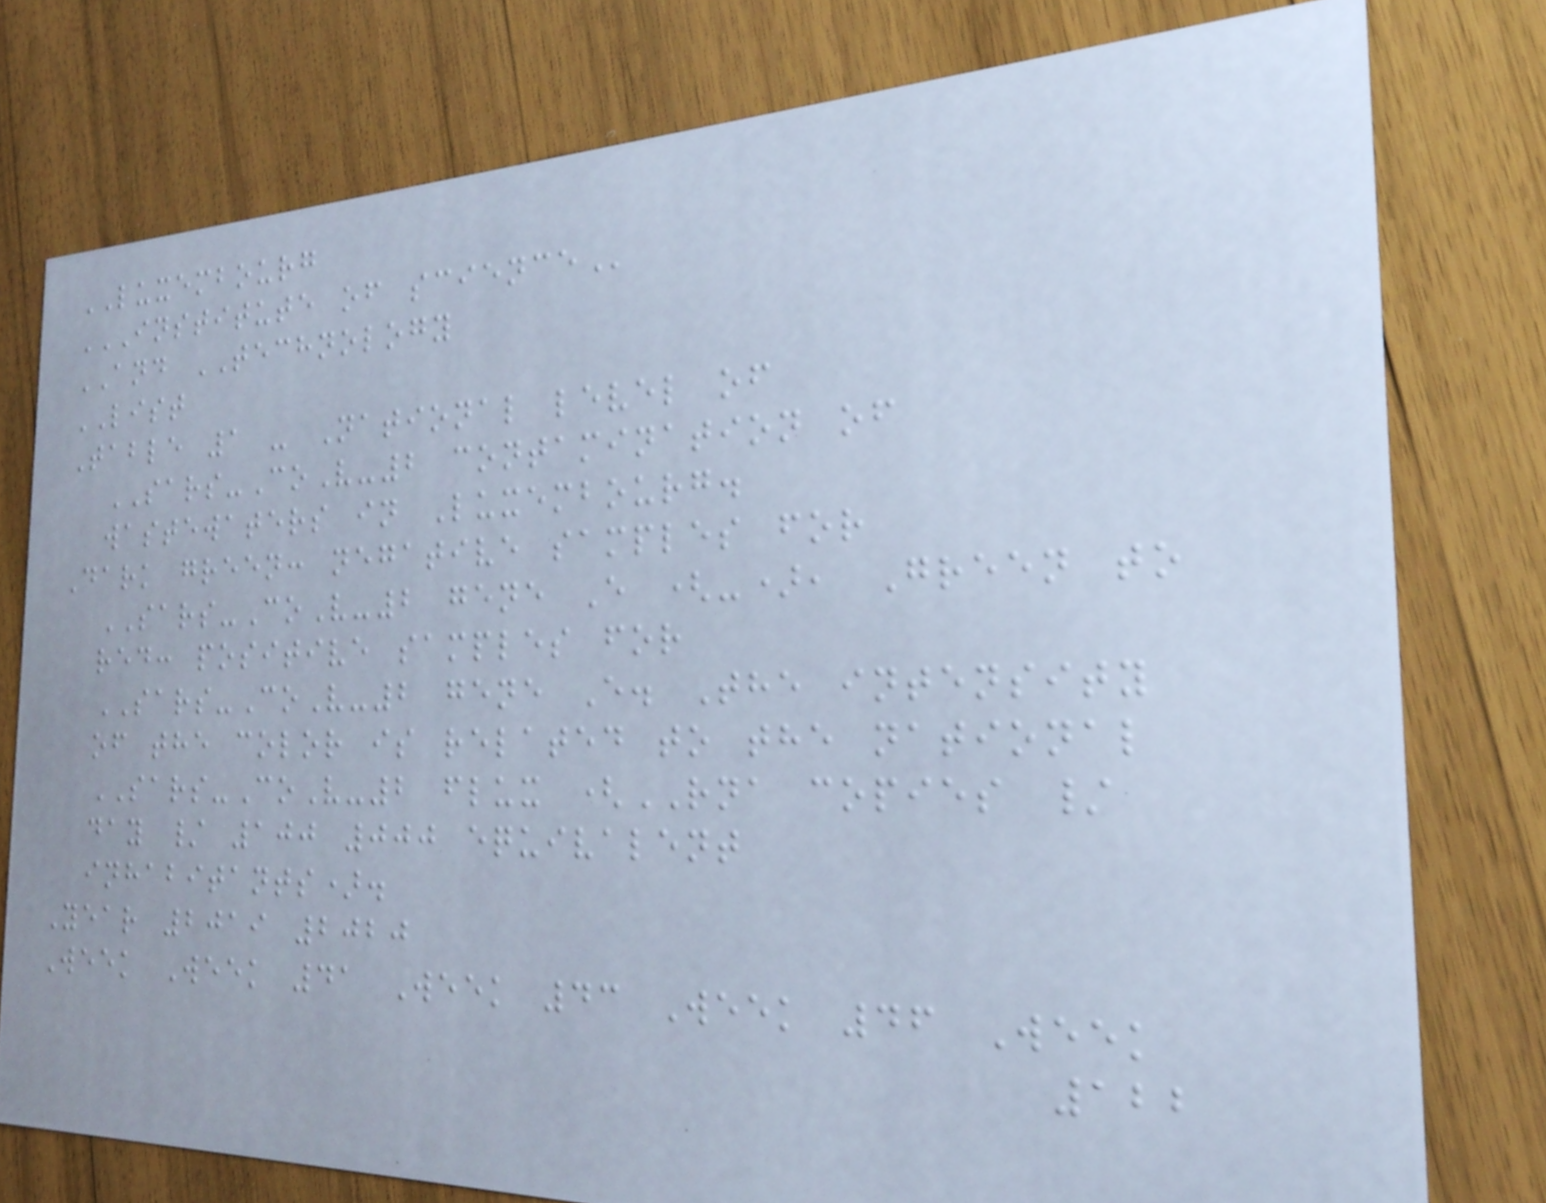LUXEMBOURG
INSTITUTE OF SCIENCE
AND TECHNOLOGY
LIST
Table 1 - National level of
SARS-CoV-2 contamination of
wastewaters in Luxembourg.
Dark green: negative samples for
SARS-CoV-2 gene E (-), Green to
red: positive samples for
SARS-CoV-2 gene E. The intensity
of the color is related to the national
SARS-CoV-2 flux (RNA copies /
day / 100 000 equivalent
inhabitants).
Year 2019 2020
Week Week 41 Week 43 Week 46 Week
122
